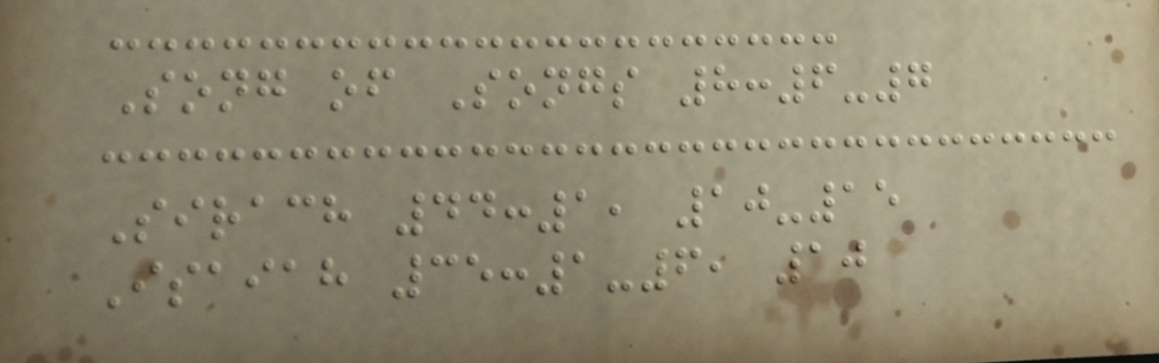Song of Songs 8:6-7
Sirach 44:1, 10-15
Isaiah 35:1-6, 10
